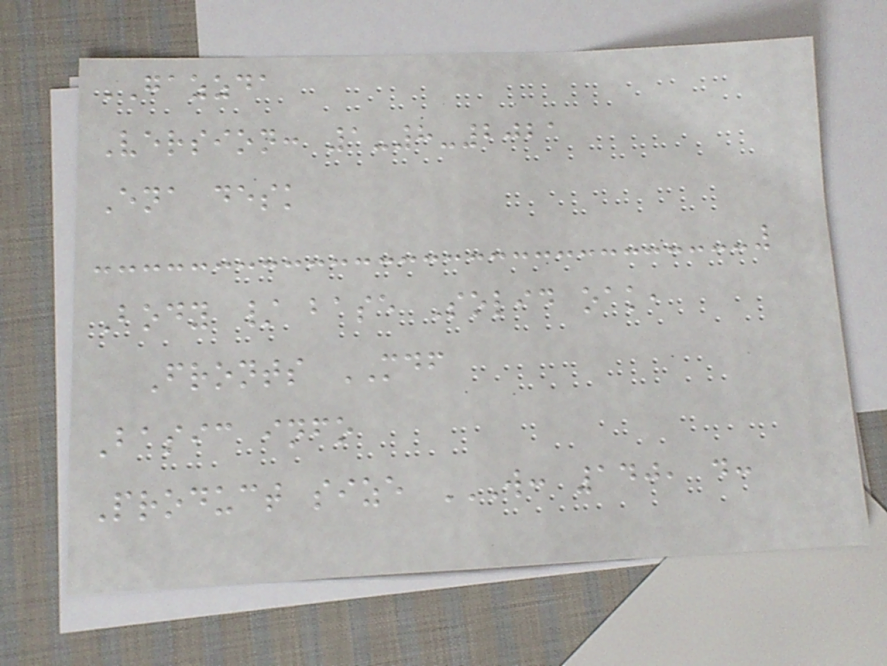GAZZDA
Version: 1-8-2021
Ena desk
Body / base Solid oak,
Fronts MDF
Basic info
Product size W: 140, D:
